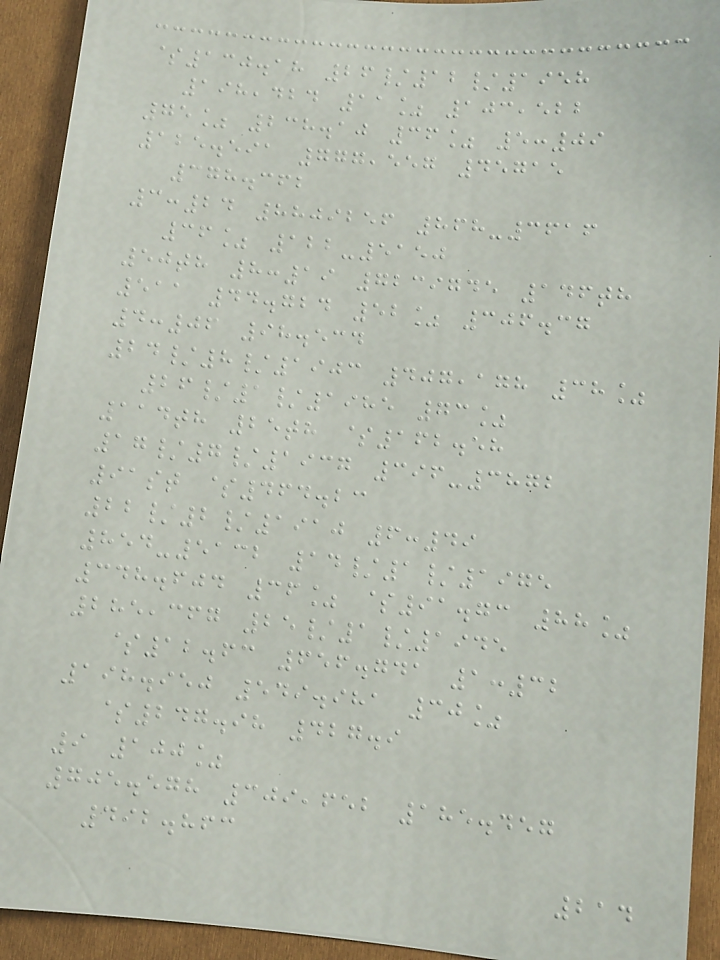$130.18 26/12/1958
198,424 11% 103,522
75% 238.10 36% 5:09
125.591 777,557 45715
378.362
3:24 8809256 868-3616
36% 122-5150
50th 8:19 7239745 146th
511 44.724 52% 306.37
4:06 98.534
24/8/1903 407,178 38%
26/1/1985 73%
114th 25th $162.58
17/7/1937 396-3872
91st $464.23
22/2/1910 6:49
854-5132 14/1/1975
348.604 36% $91.73 88%
285,367 25/1/1945
$12.63 656.741 1:32
198.950 549.981 30%
$247.98 427.9
9 100%
705.578 309,652 185.457
492.863
214
